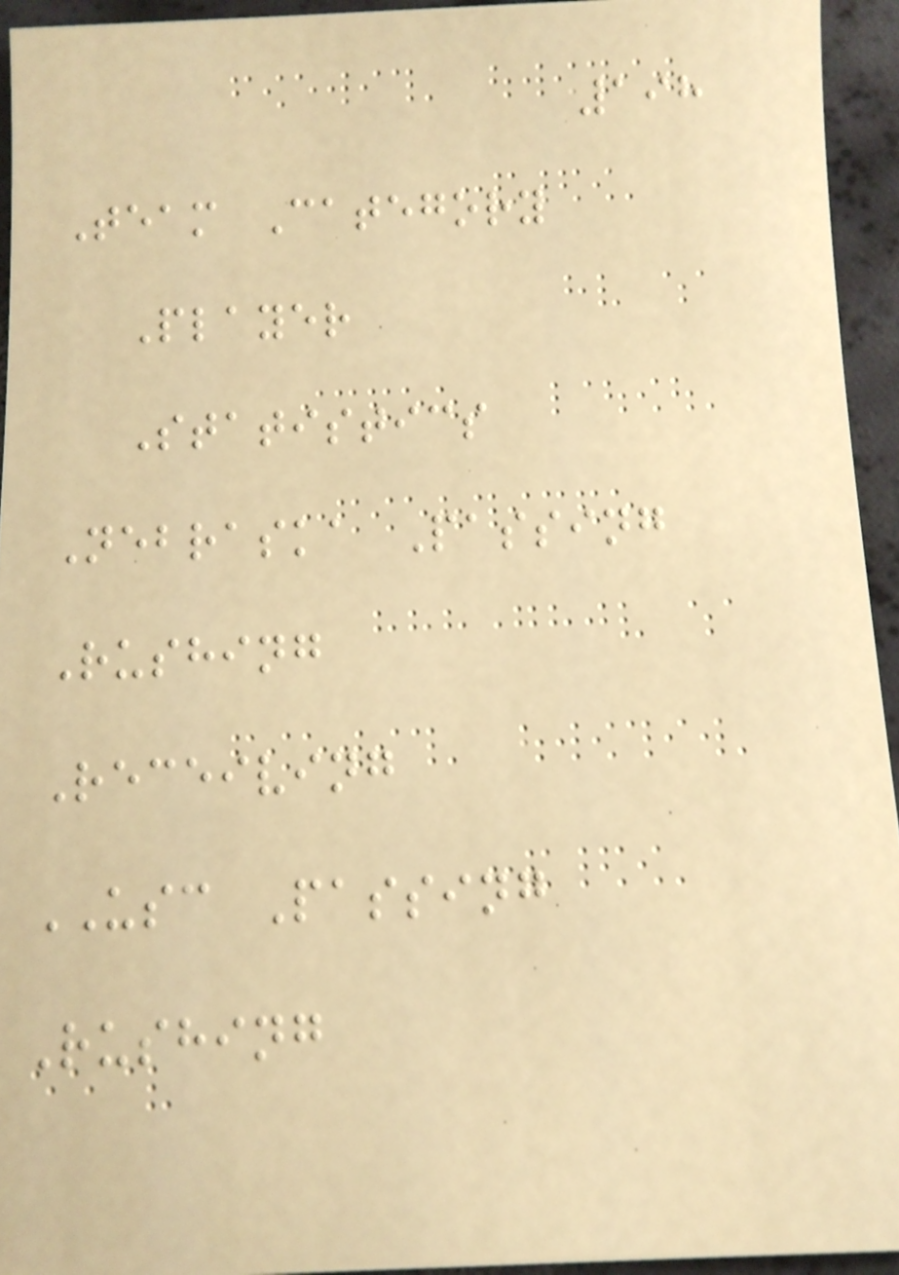198
Team Category
Player
Statistics
Nebraska Passing
Rushing
Receiving
USC Passing
Rushing
